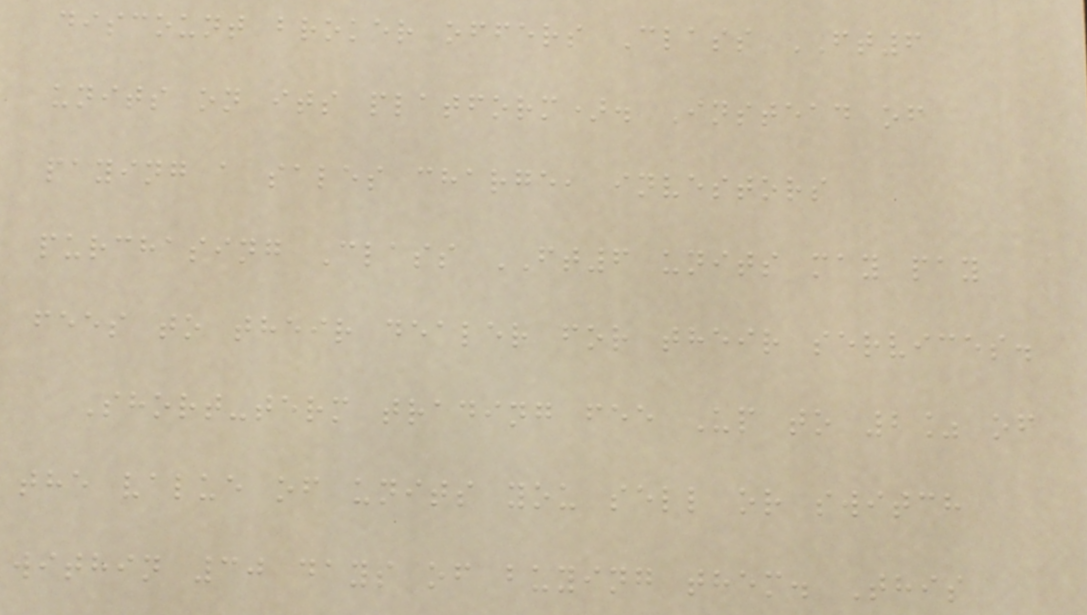discount broker offers Class FT6
units on its platform). Instead of
paying a sales charge, investors
purchasing Class FT6 units may pay
fees to their dealer for their services.
Short-term trading fee Up to 2% of
the value of units you sell or switch
within 30 days of buying them. This
